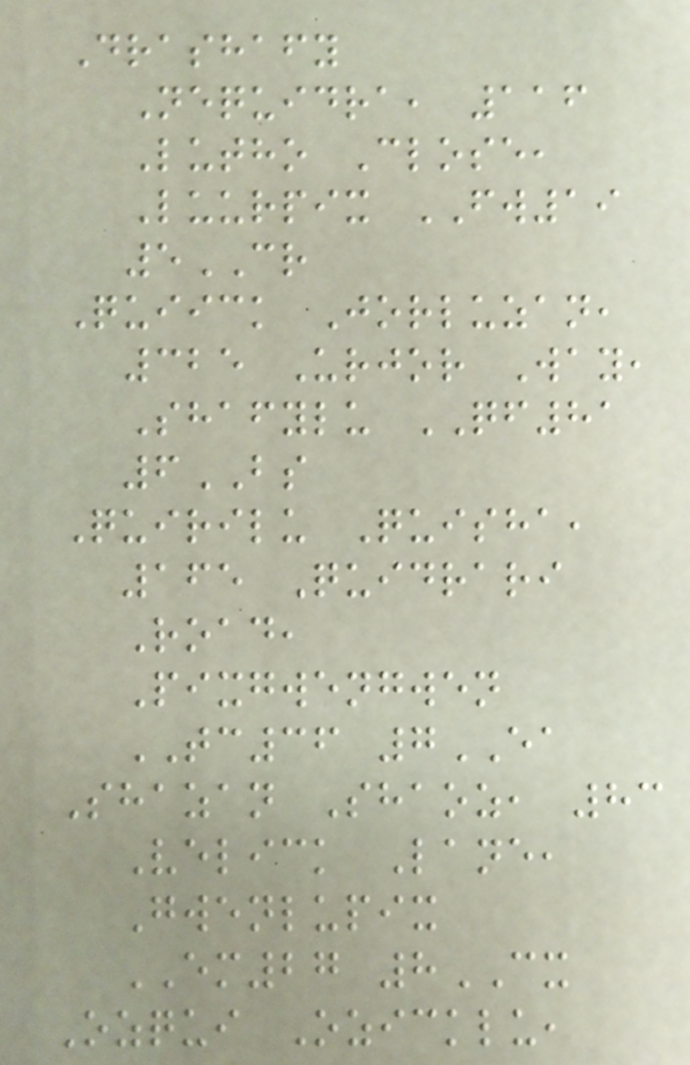Drashafy
Nequidra, 116
Lutho Close,
Luurpix FW19
5CR
Quiick Jorluzan,
325 Urjor Way,
Shafylu QF81
6BS
Quirilu Quisha,
165 Quidrari
Road,
Pixgwengwen
TC36 7EA
Shazan Shaoz, 83
Velick Lane,
Gwenlupix
EM27 8CX
Ozqui Ozicklu,
